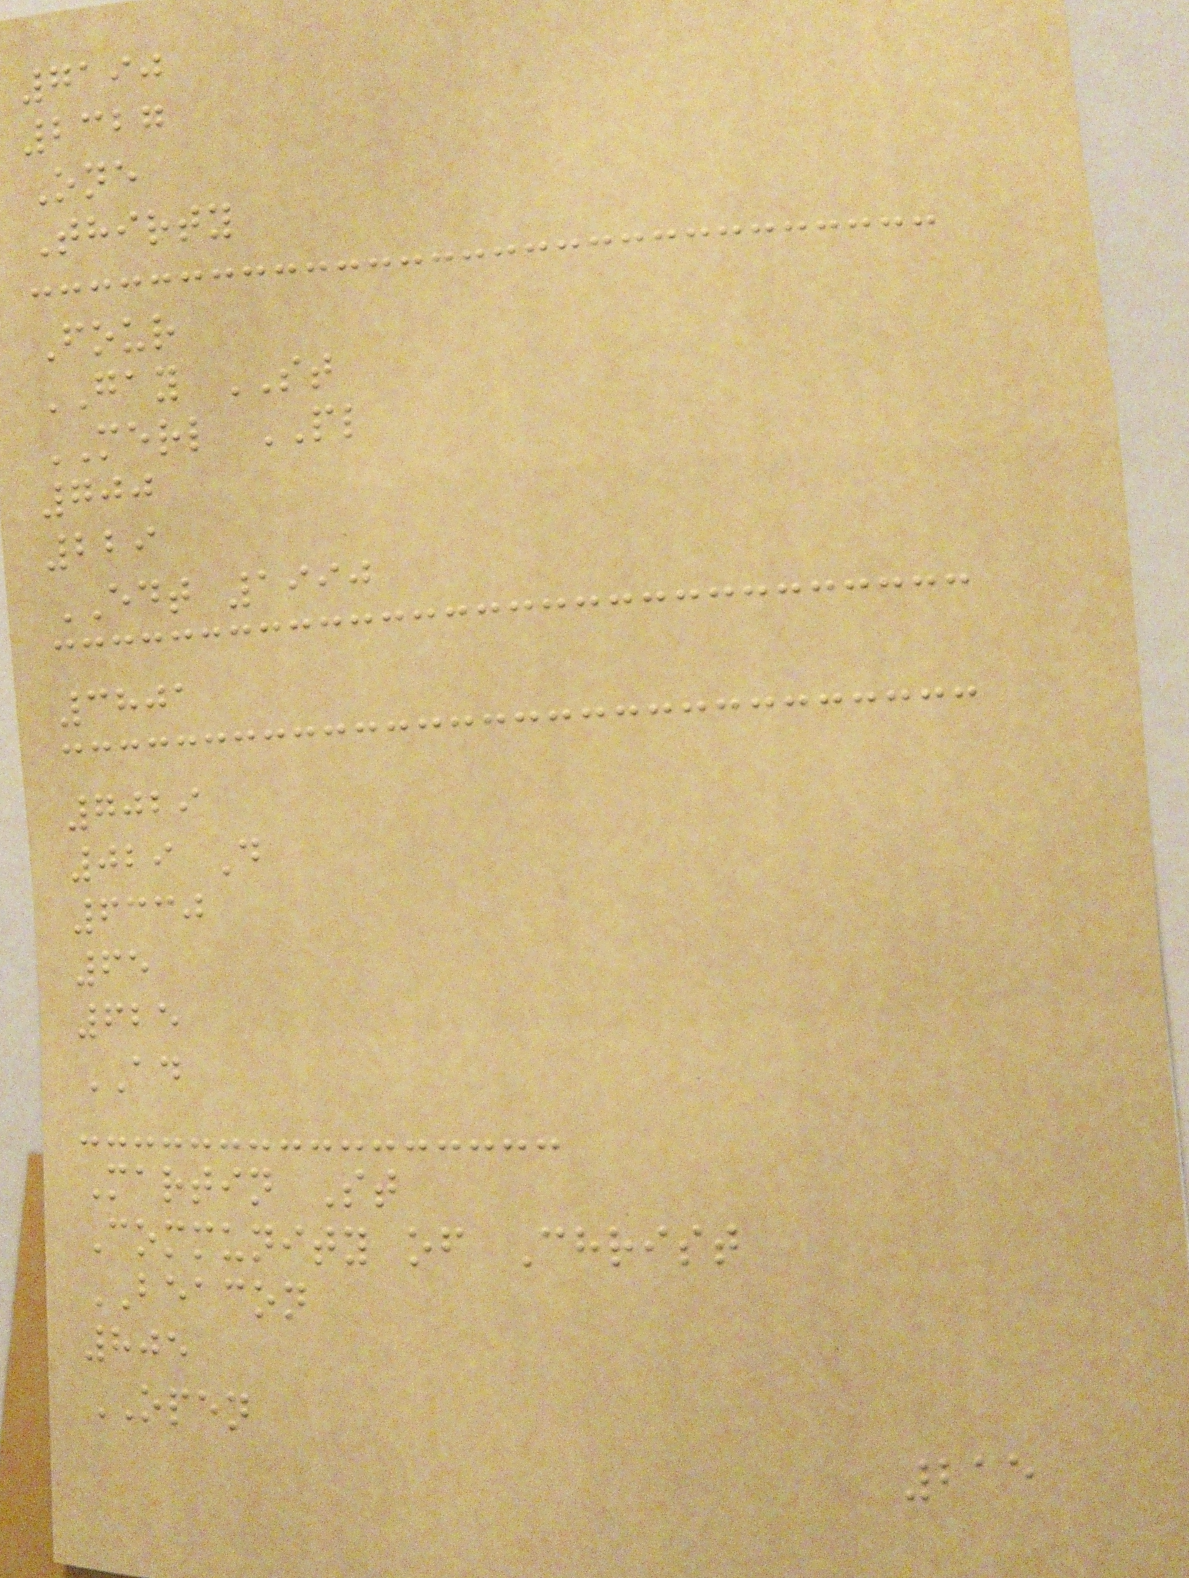7190
2327
One
Thirty
Four
GAY ST
MERL PL
700
229
EDT 1990
3801
7029
029 D
6330
65
625
AD
Martin St
Community of Christ
BEACON
805
OPEN
215
